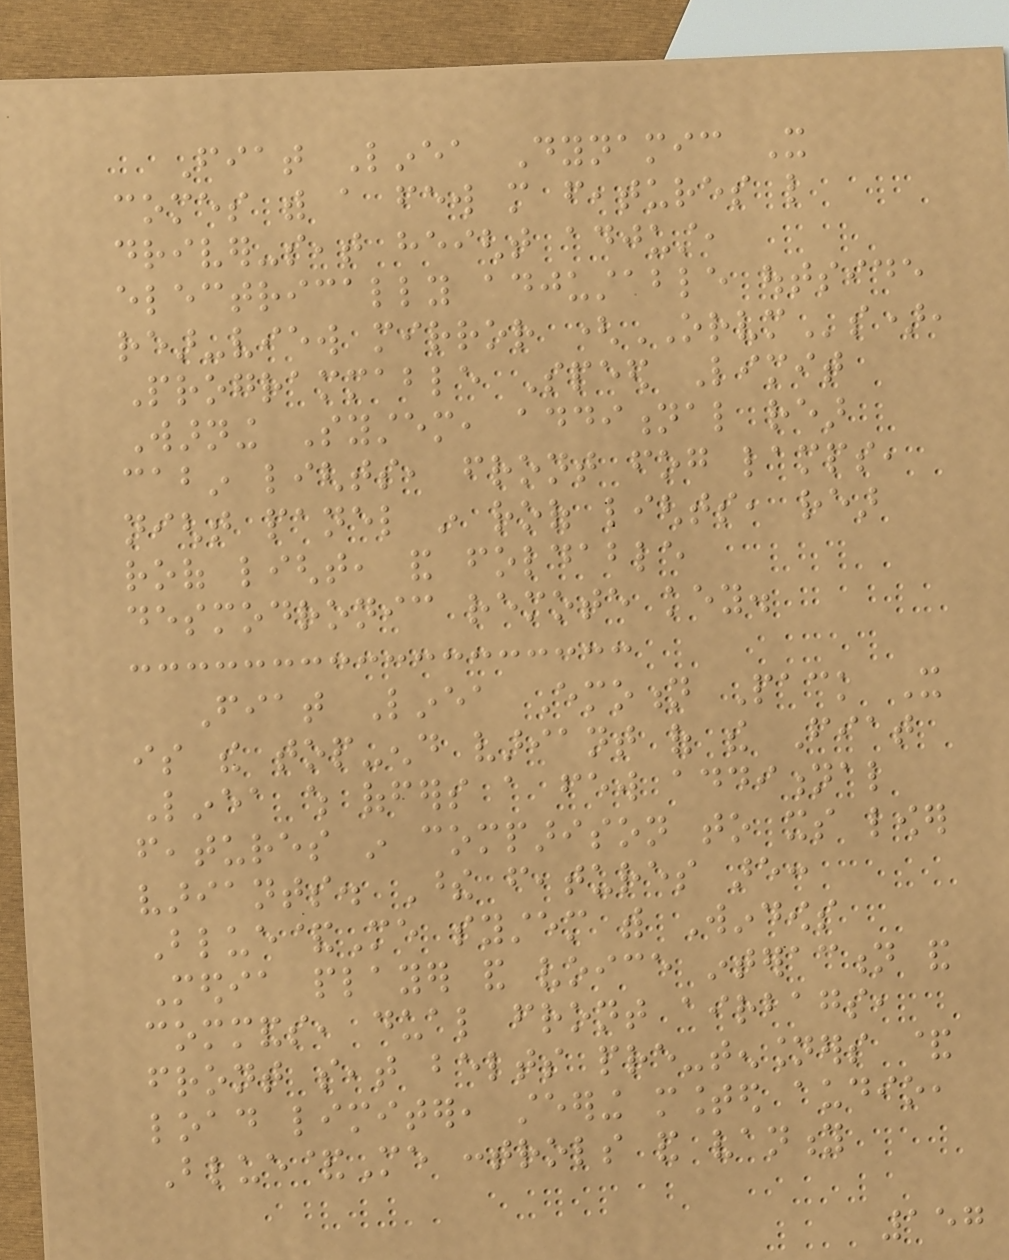Fiat Linea Dynamic It
comes with a few more features like
driver-seat height adjust,
electrically adjustable outside
rear-view mirror (ORVMs),
Programmable Speed Limit
Warning System, additional rear
cabin lights, front fog lamps,
night panel in roof lights, rear
roof light, and foldable
desmodronic remote key.
Fiat Linea Emotion Pack It
is the top-end variant of the Fiat
Linea which offers a few additional
features in comparison to its lower
variants. These features are:
Blue&Me system with Windows
Media player and voice interaction and
commands, dual front airbags,
front seat belts pre-tensioners &
load limiter, steering mounted audio,
Blue&Me controls and vanity
157
